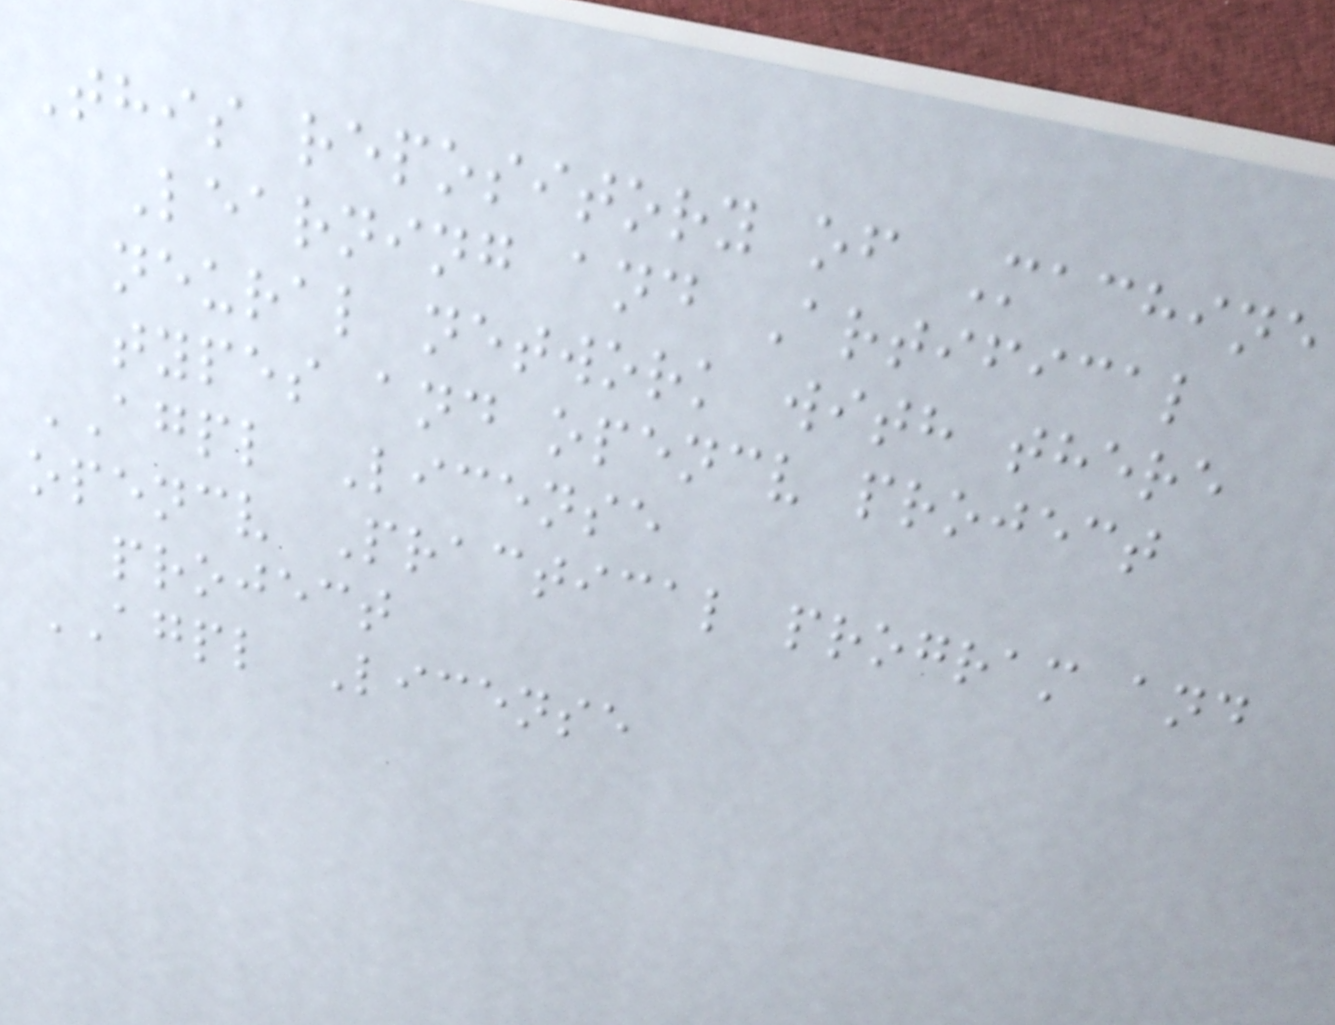This repository of Machine
Learning and Artifical
neural network with there
types and opencv project
AGPL License
opencv Practical program and
project
AGPL License
